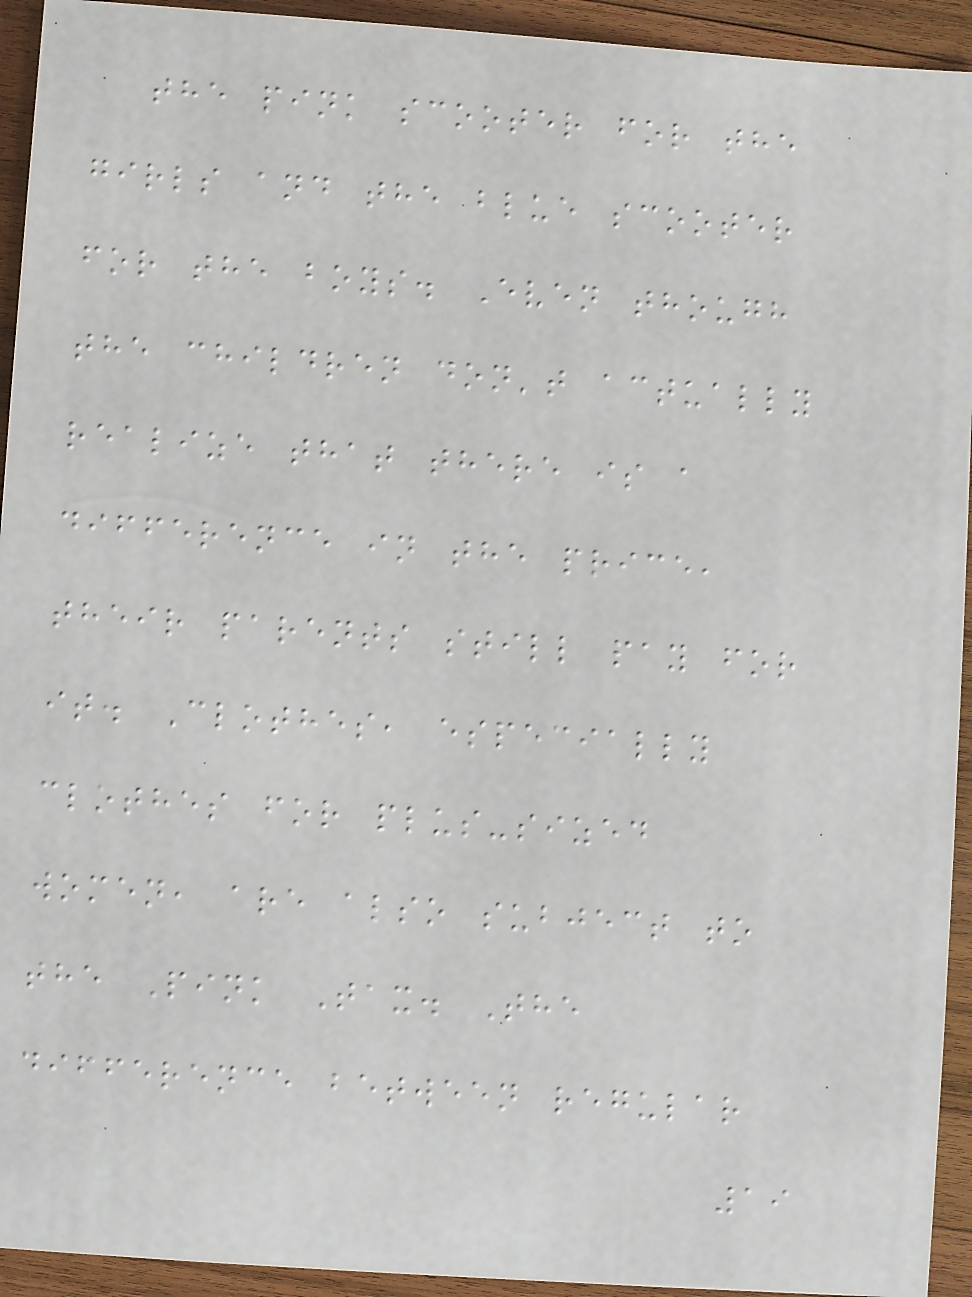the pink scooter for the
girls and the blue scooter
for the boys. Even though
the children don't actually
realize that there is a
difference in the price,
their parents still pay for
it. Clothes, especially
clothes for plus-sized
women, are also subject to
the Pink Tax. The
difference between regular
19
